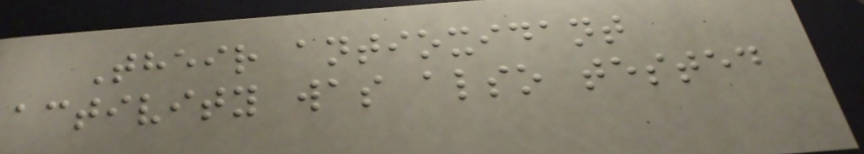Their antioxidant
activity was also tested
